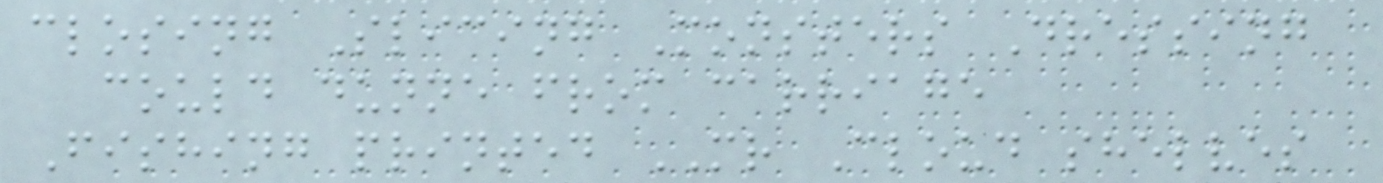closing Slicing Monsters Dressing
could dunne from carriage
Fishing printed MR Cloud shelves
